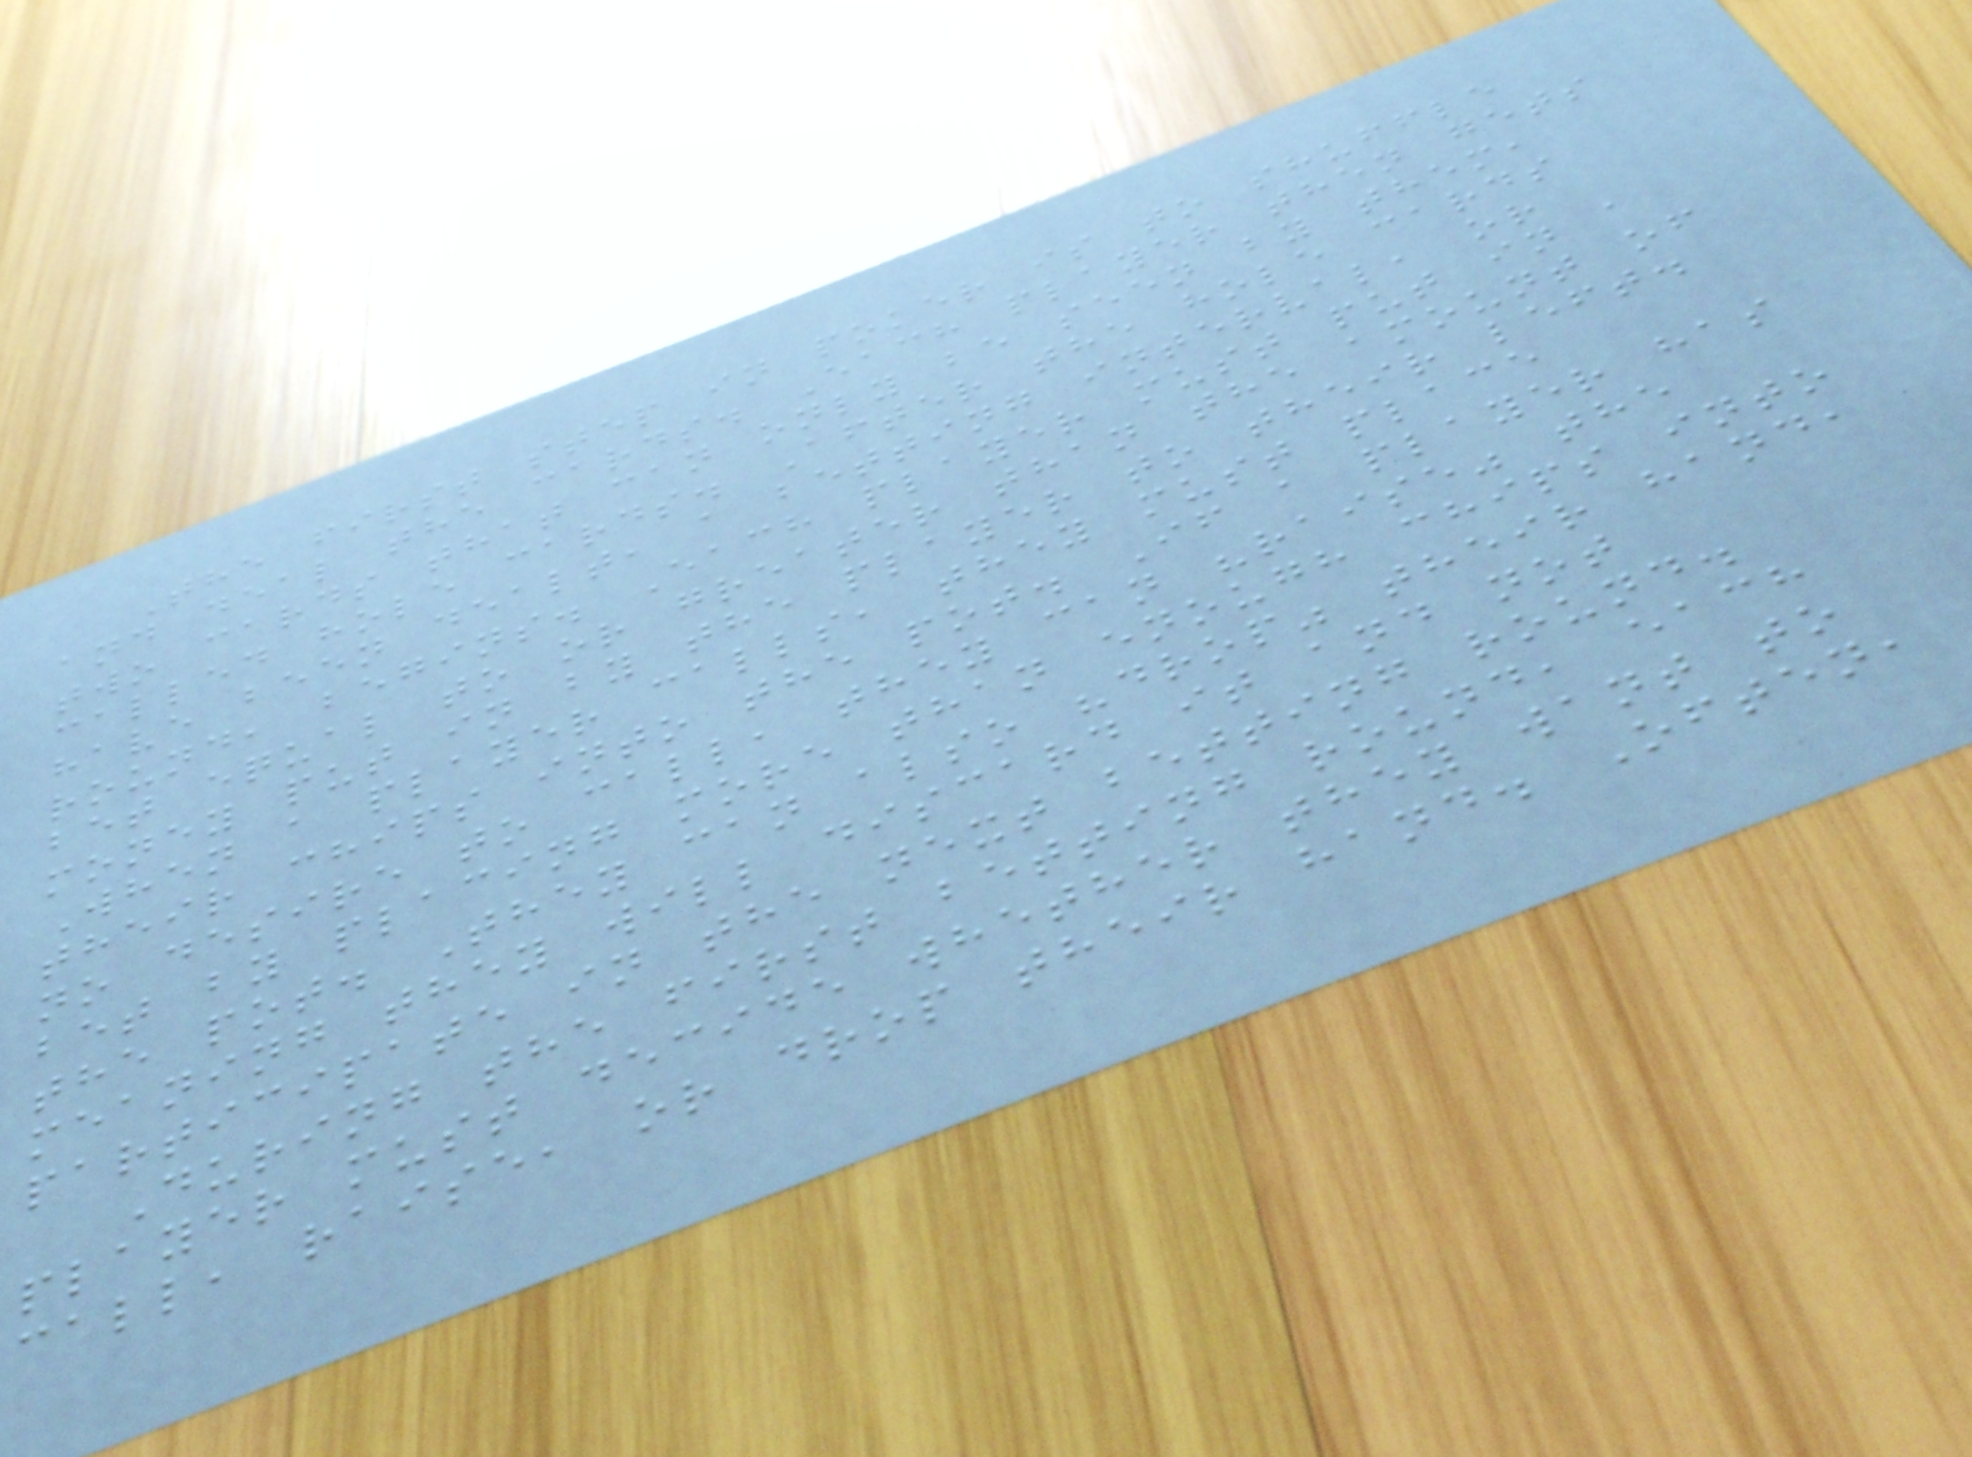The first step in poker is to shuffle
and deal the cards. Each player then gets
two cards that can only be seen by them,
called hole cards. After the hole cards
have been dealt, a betting interval, or
round, begins. Each player must put in a
bet equal to or greater than the amount of
money put in by the player to their left.
When a player calls, they must place
their chips into the pot. If a player has
no desire to call, they can "raise" the
bet by placing more than enough chips into
the pot. They can also "drop" their hand,
meaning they will discard it and not
participate in the next betting round.
During the first betting round, each
player must decide whether they want to
call, raise, or drop their hand. Often,
